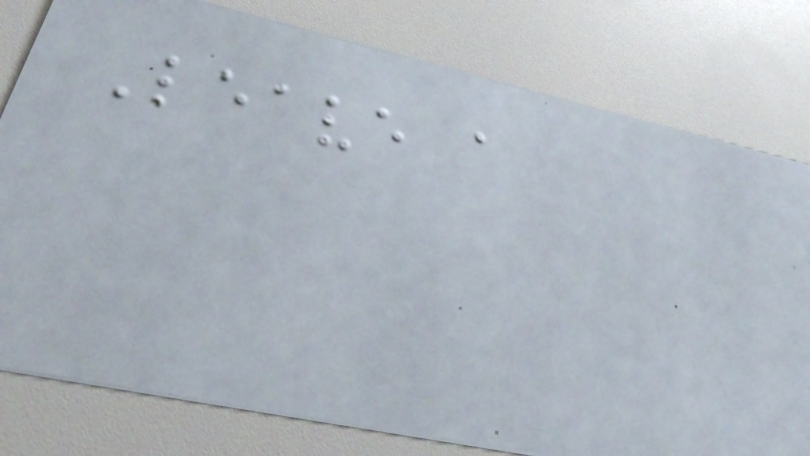Leave a
